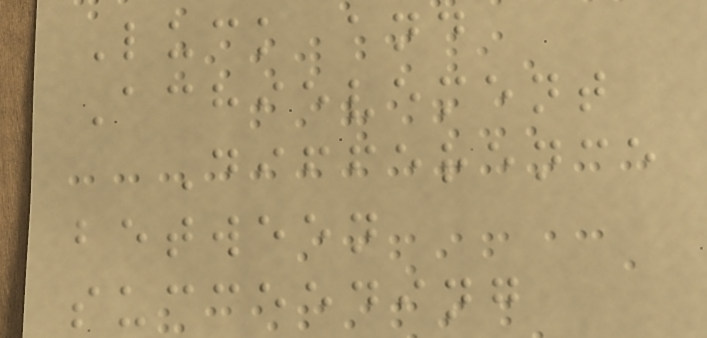Luck and
Achievement
Difference
between
succeeding
